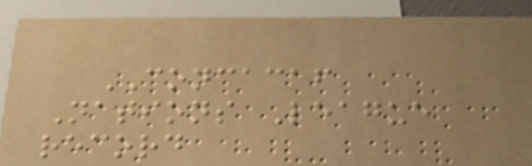CONCACAF
Nations League
record
